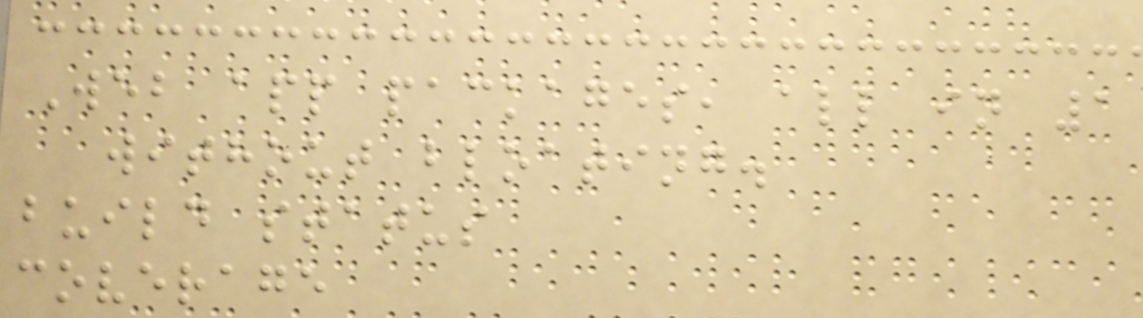Web app packages, all in 1
without bloating.
build status
coverage
